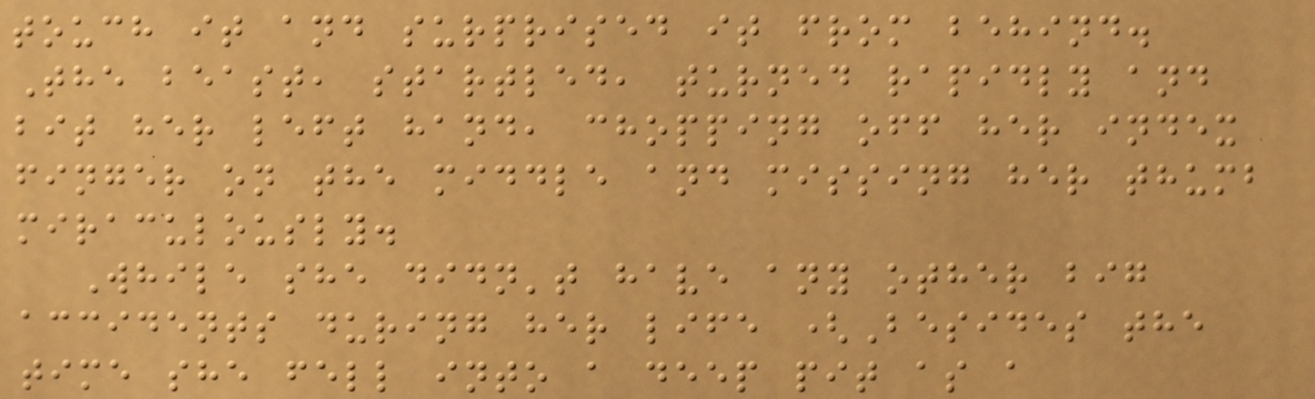touch it and surprised it from behind.
The beast, startled, turned rapidly and
bit her left hand, chopping off her index
finger on the middle and missing her thumb
miraculously.
While she didn't have any other big
accidents during her life (Besides the
time she fell into a deep pit as a
